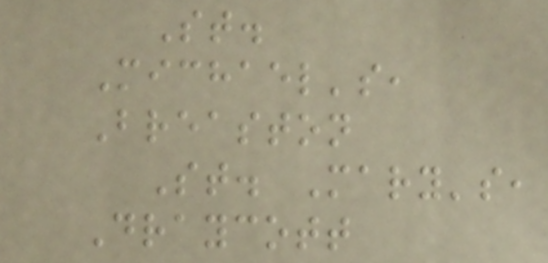St.
Michael's,
Breaston
St. Mary's,
Draycott
